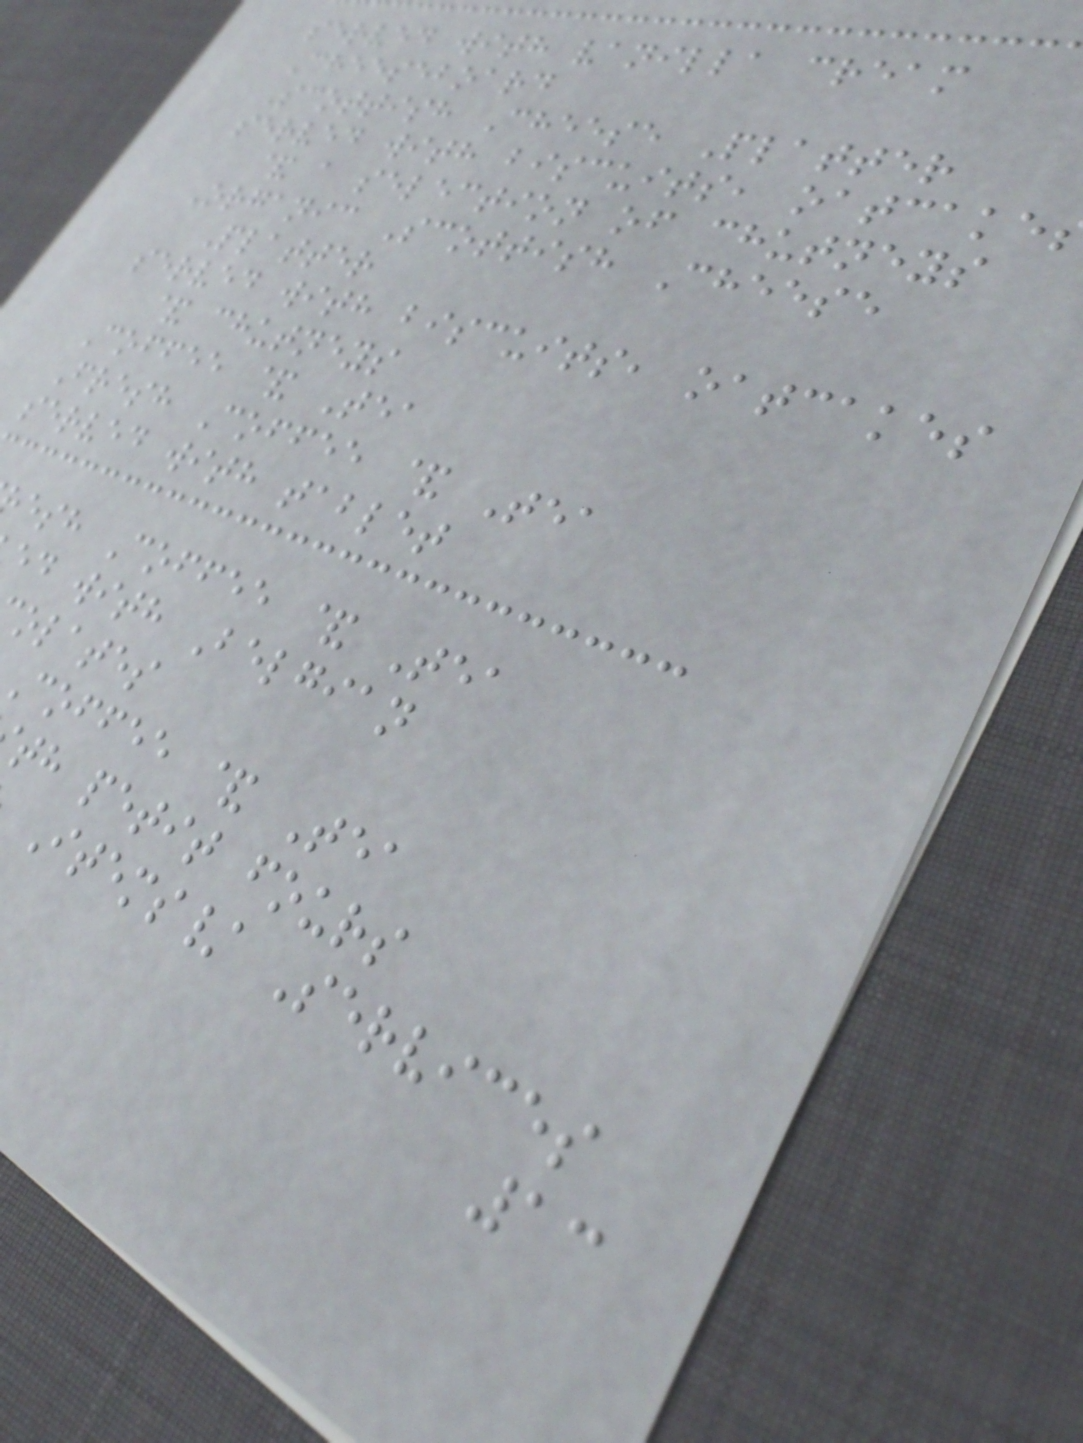served with vanilla cream
Cheeseboard
Scottish Cheese Platter
served with biscuits, oatcake
& a selection of chutneys
Organic Scottish Cheese
Platter
served with biscuits, oatcakes
& chutneys
Coffee & Tea
Fresh Coffee & Tea
served with tablet
esh Coffee & Tea
ed with Belgian
olates
coffee & Tea
th petit fours
Items/ Services
13
